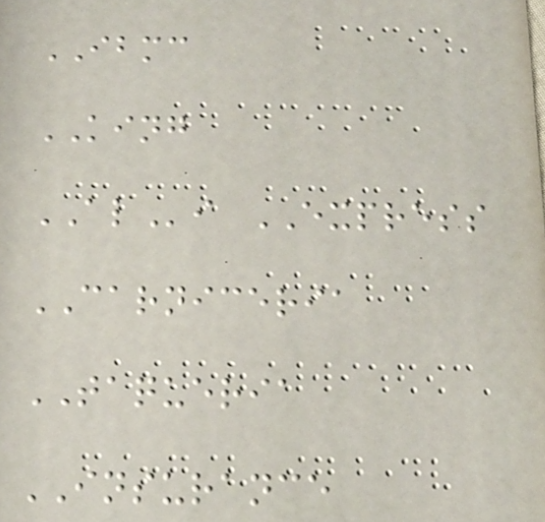IBMC
KING
ALi EXPRESS
CARNICERIA
TAQUERIA
INSURANCE
